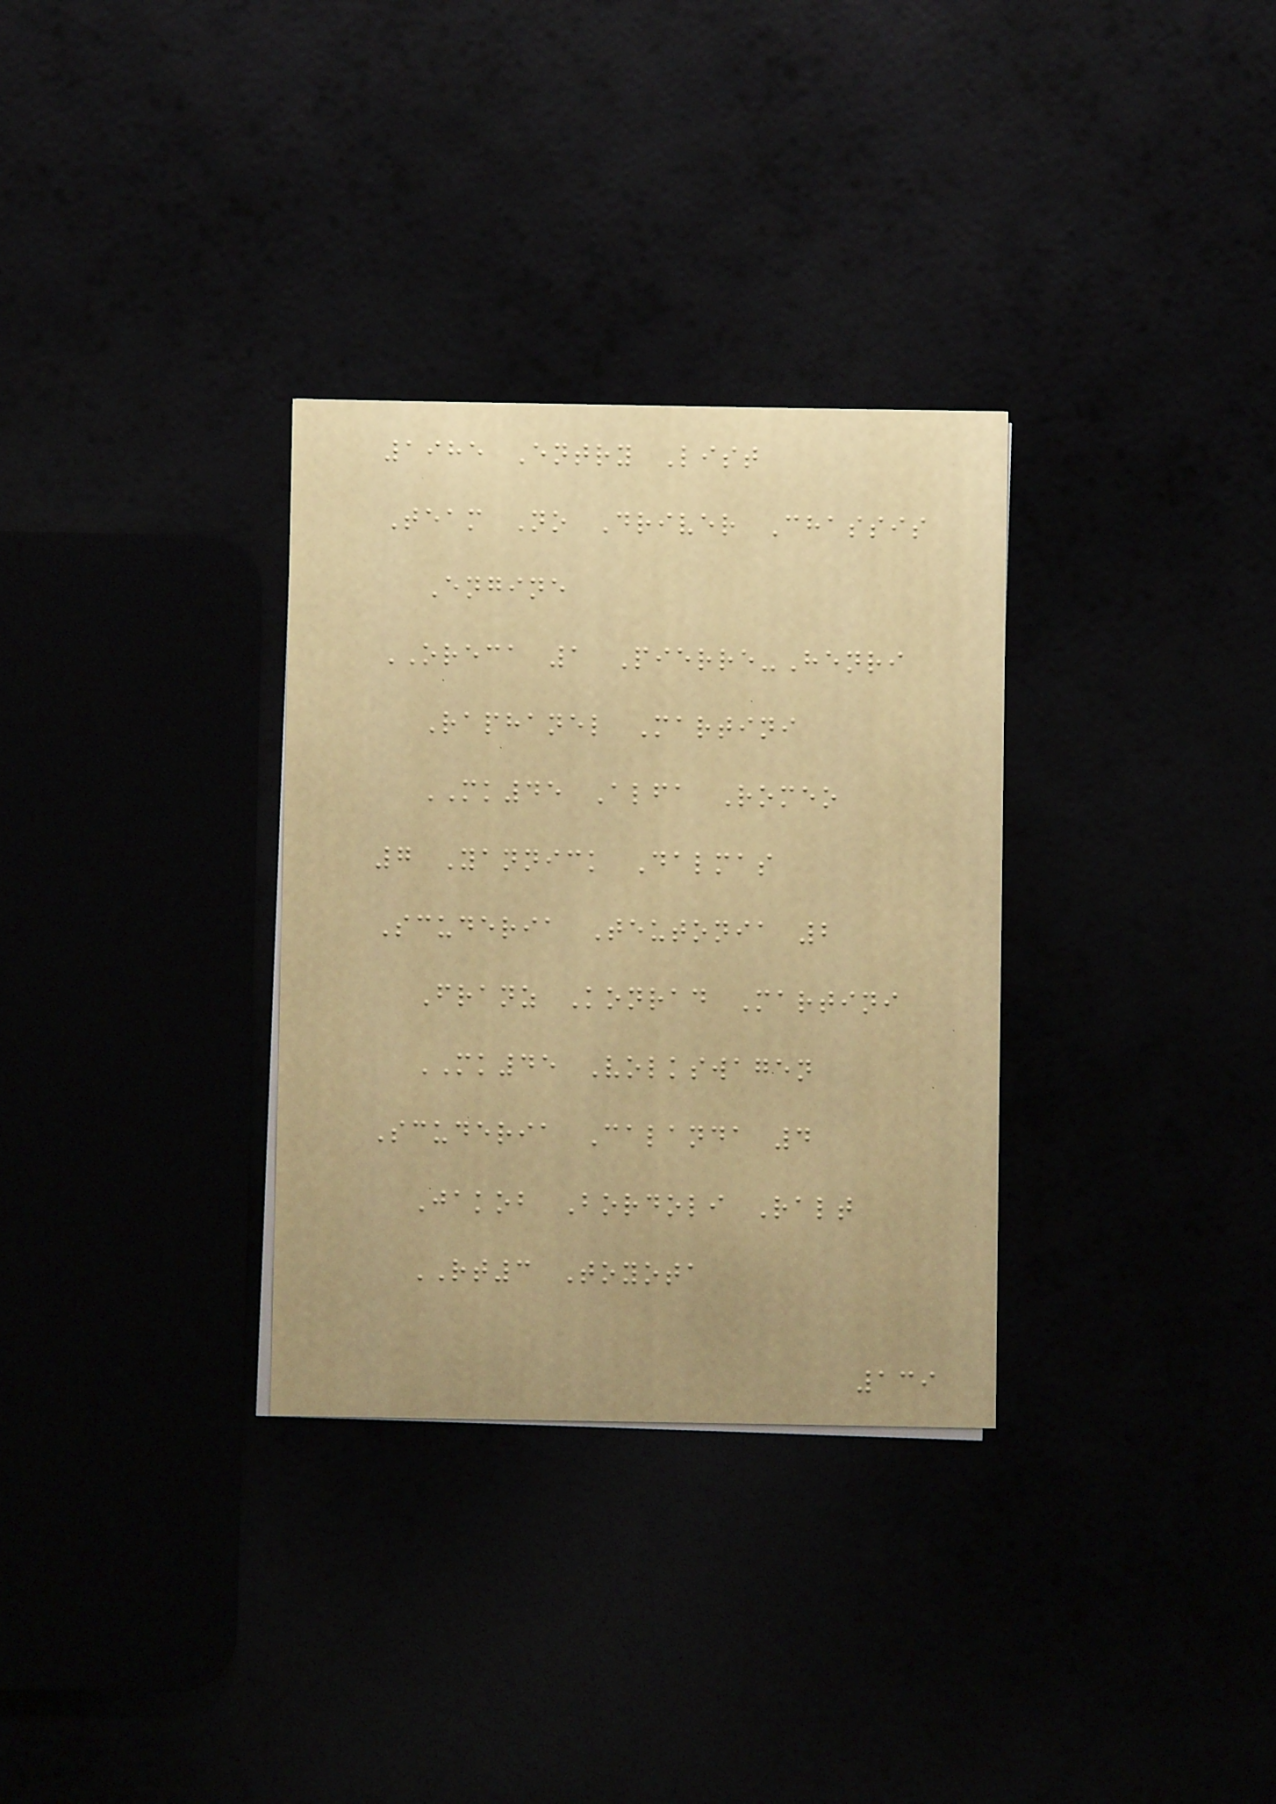1985 Entry List
Team No Driver Chassis
Engine
ORECA 1 Pierre-Henri
Raphanel Martini
MK45 Alfa Romeo
7 Yannick Dalmas
Scuderia Teutonia 2
Franz Konrad Martini
MK45 Volkswagen
Scuderia Calanda 4
Jakob Bordoli Ralt
RT3 Toyota
139
